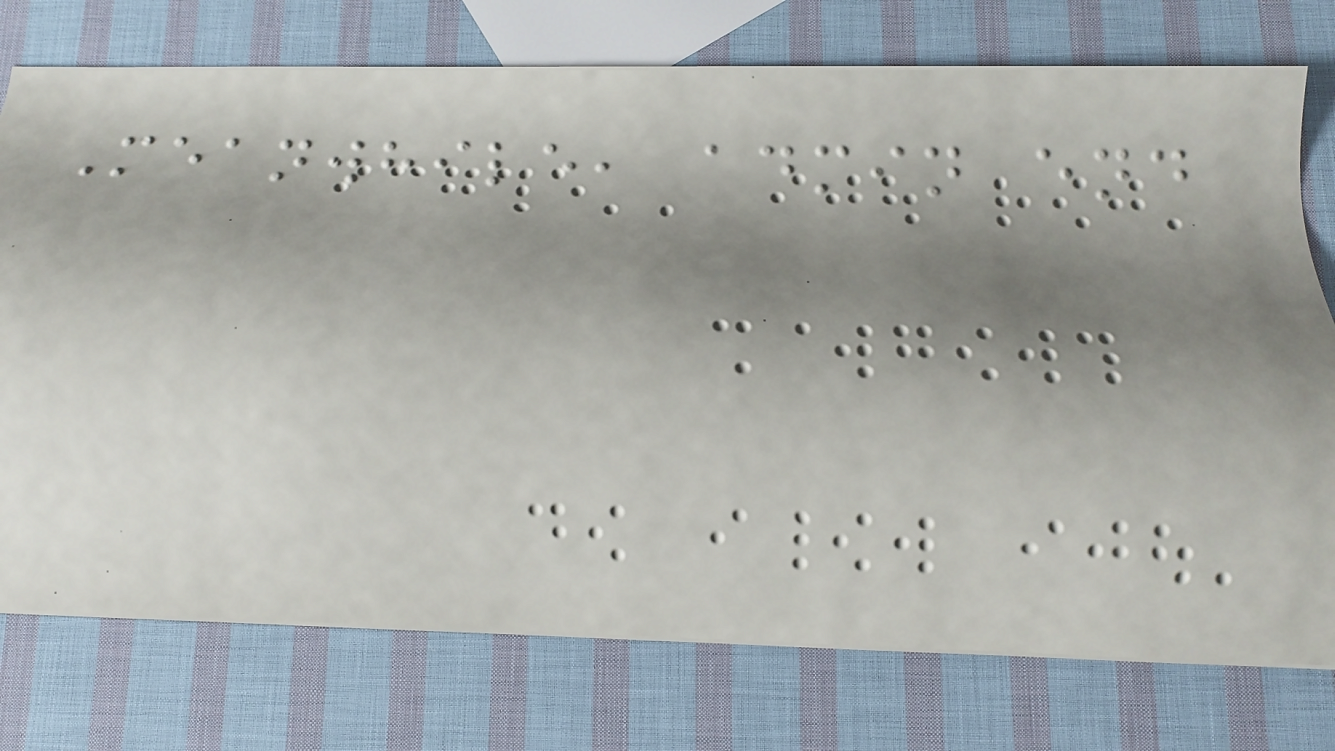Meanwhile, admin end
